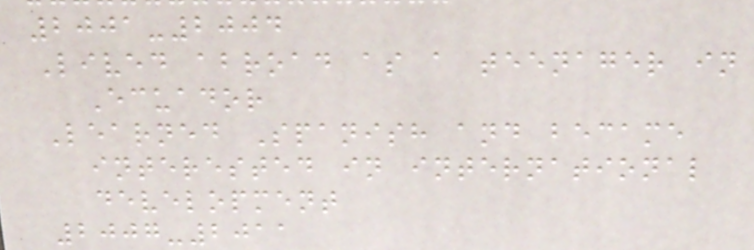2001-2004
Lived abroad as a teenager in
Ecuador
Learned Spanish and became
interested in international
development
2007-2011
